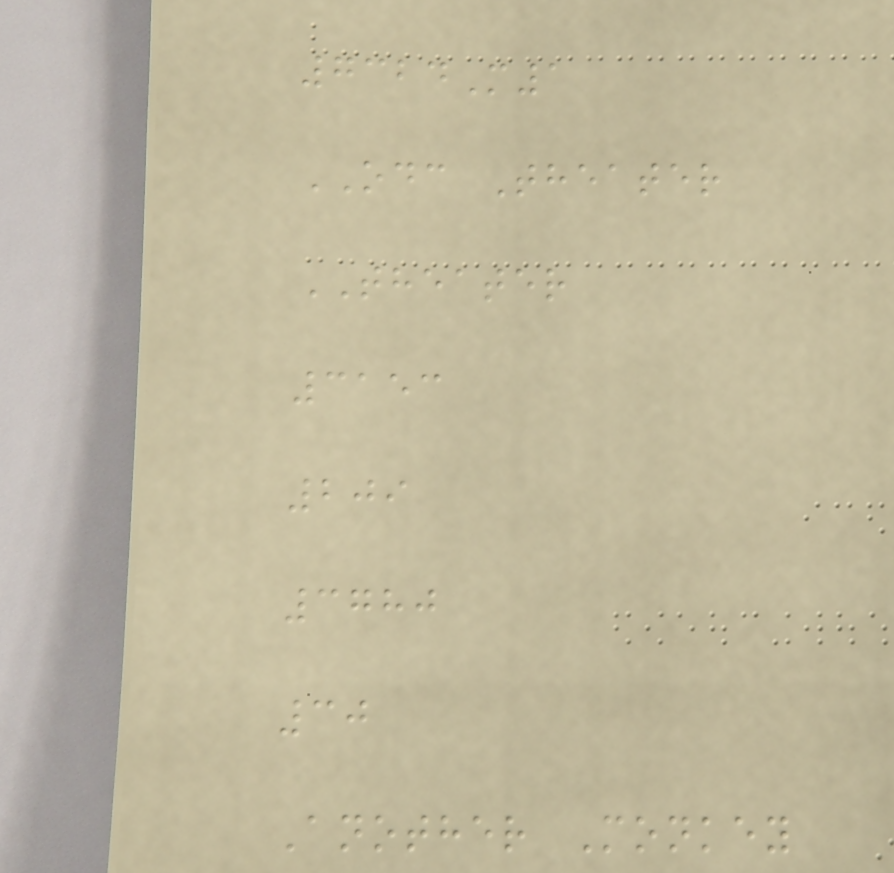7324M1
ODC Theater
THEATER
3153
209
3780
30
Another Monkey
